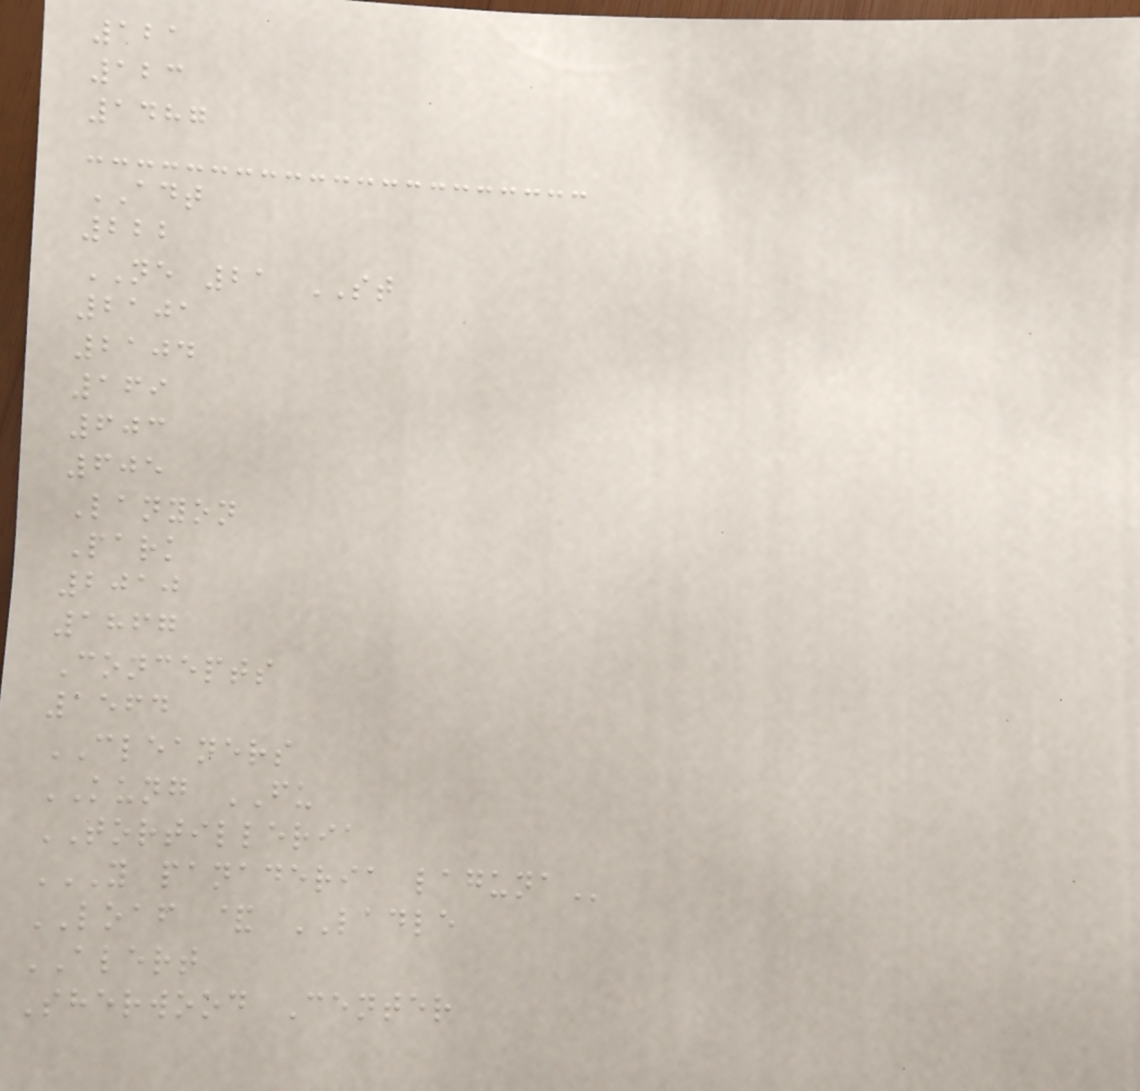121
123
1487
ADT
222
NE 21 ST
2101
2104
169
603
605
Lanyon
Park
2010
1867
Concepts
1564
CLEANERS
KUNG FU
TORTILLERIA
Y PANADERIA LAGUNA
LOAF & LADLE
ALERT
Sherwood Center
